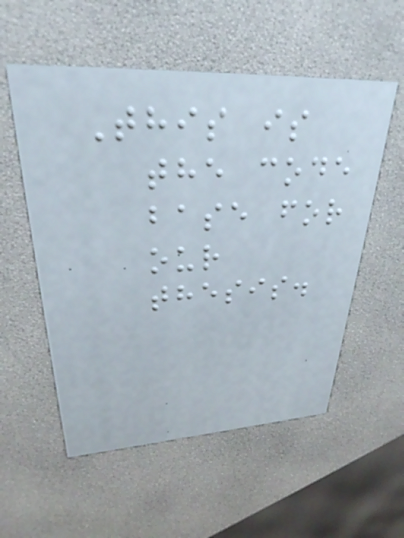This is
the code
base for
our
thesis.
